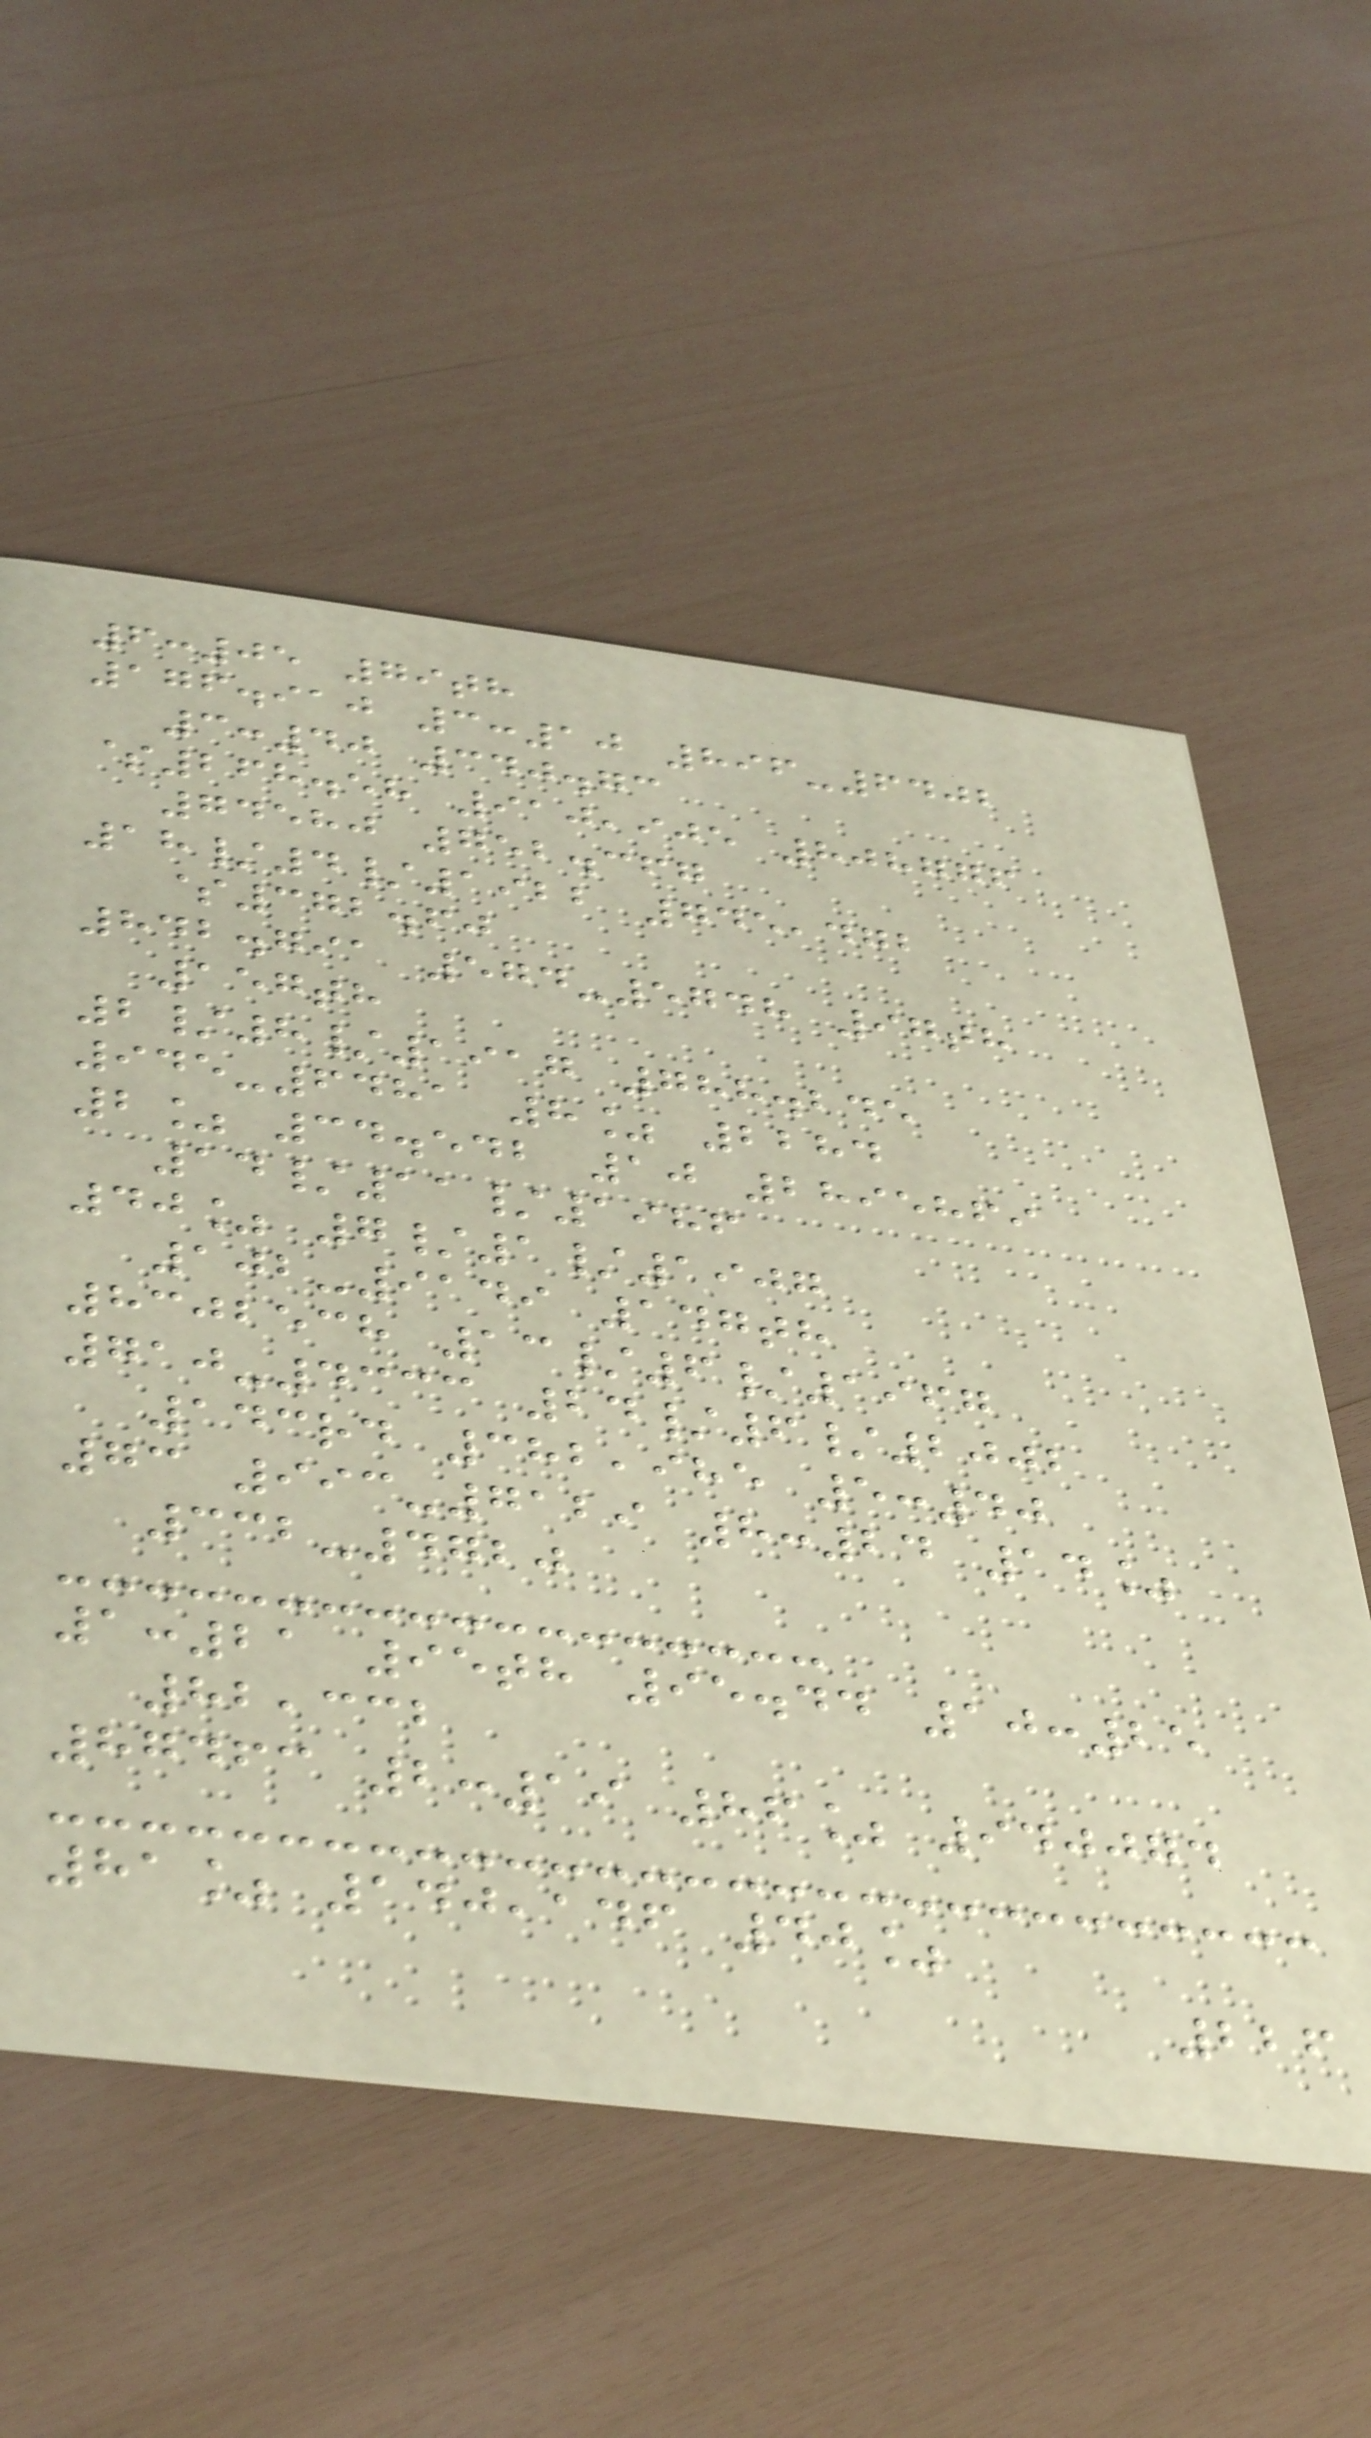6:05 79th
176.910 3:10 896-6402
3:40 340.73
$268.58 910,905 808776
74580 752.367
18/4/1922 745,472
$372.60
842.791 574-5748 97th
157th
2/8/1917 788.245
945-6481 8% 2284
2% 34.542 10 2895869
14/11/1986
40% 7/1/1907
102-9149 147th
8302538 13/6/1967
710-4333 24/6/2002
143rd 382,985 5:40
73 993-7129 8:24 14%
332-4720
1:21 95th 95.44 10:25
82,332
87463 2:19 86% 940074
81% 140,146 40%
226
